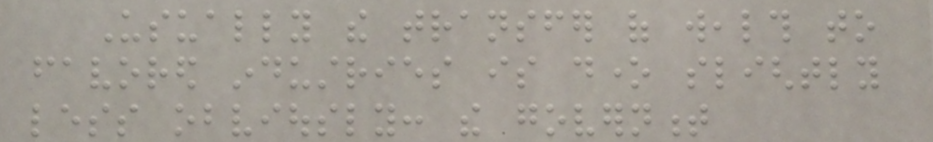Usually the transfer of wealth to
favored industries is done slightly
less obviously: the government
